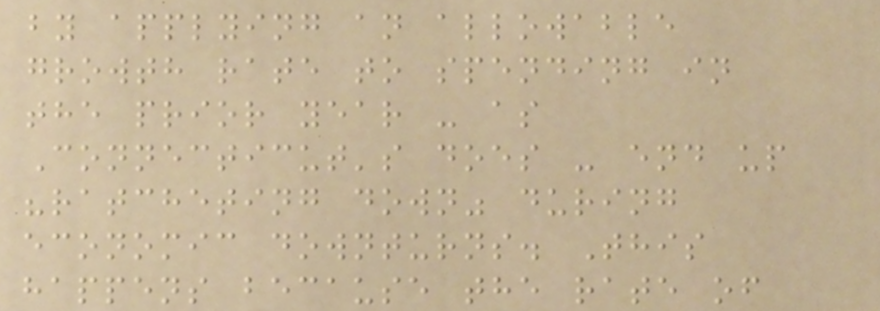by applying an allowable
growth rate to spending in
the prior year - as
Connecticut's does - end up
"ratcheting down" during
economic downturns. This
happens because the rate of
